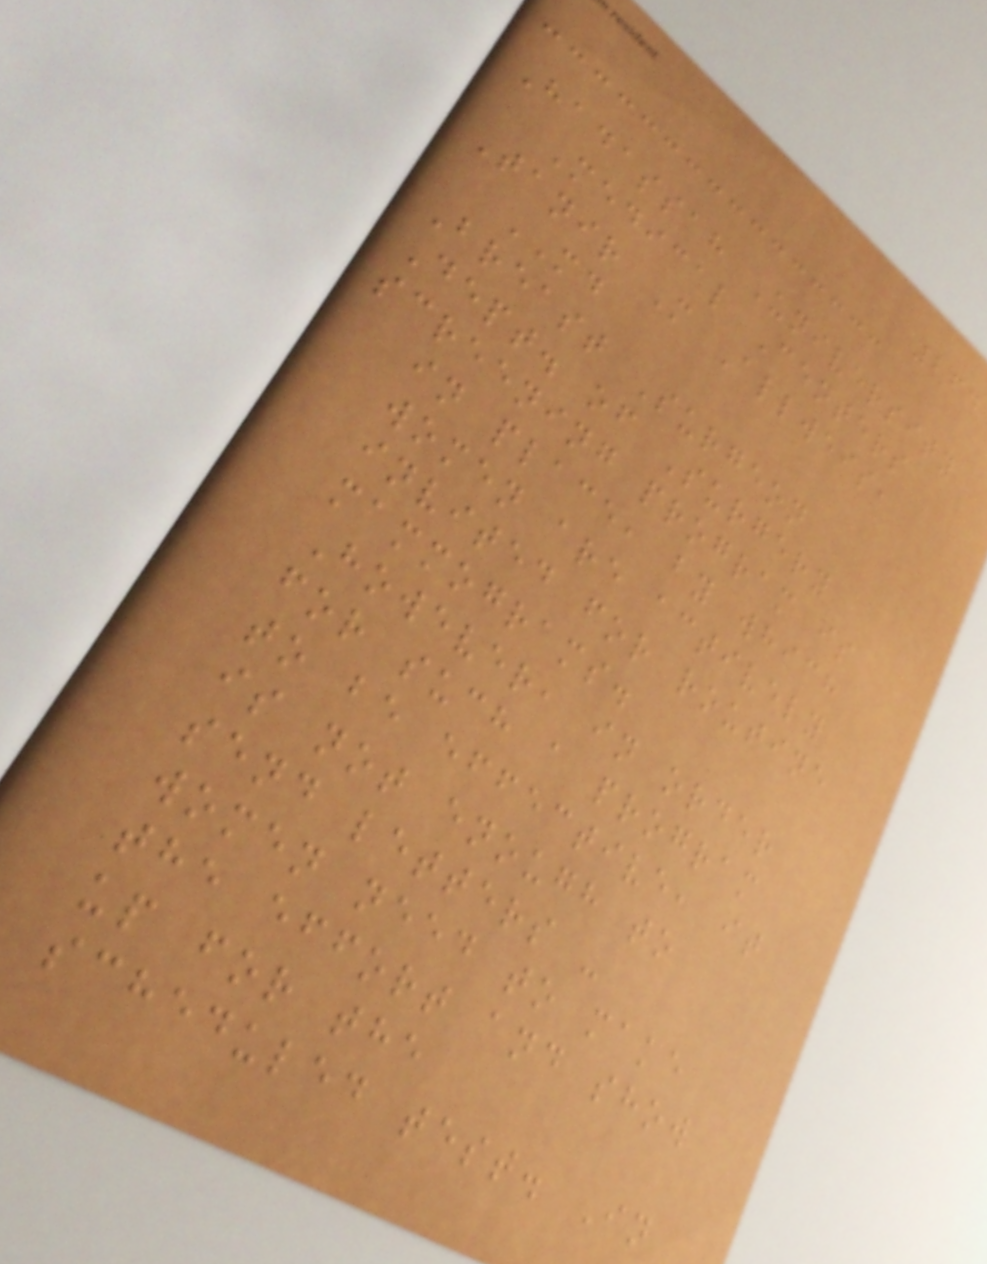264
Hadassah University
Medical Centers
Tanir M Allweis,
MD
Breast Surgeon
Dept. of Surgery
screening program is
in place, by which
women are actively
invited for routine
mammograms.
However, in order
for such a program
to be effective, it
is not enough to
send letters -
women need to make
the effort and show
up for the
scheduled test. In
